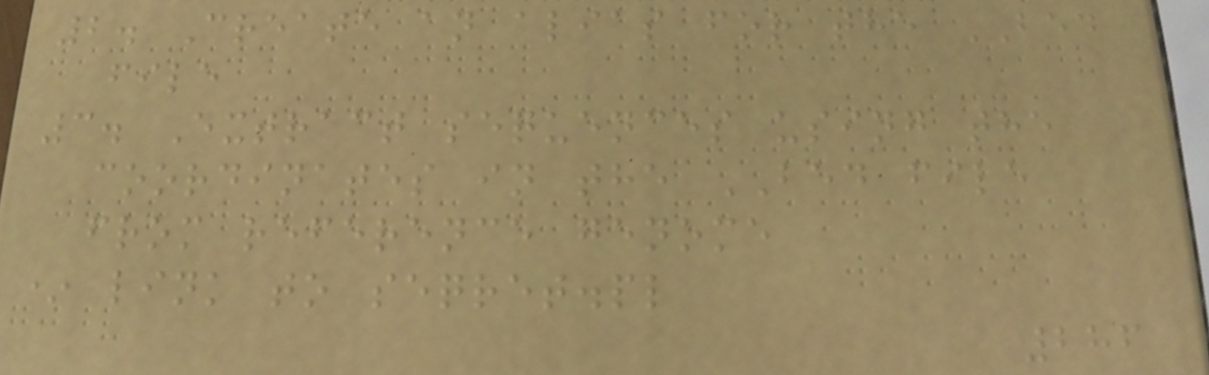2. Create an alias for the BED
file
3. Extract sequences using the
coordinates in the BED file
from reference genome
* link to seqret.pl
286
